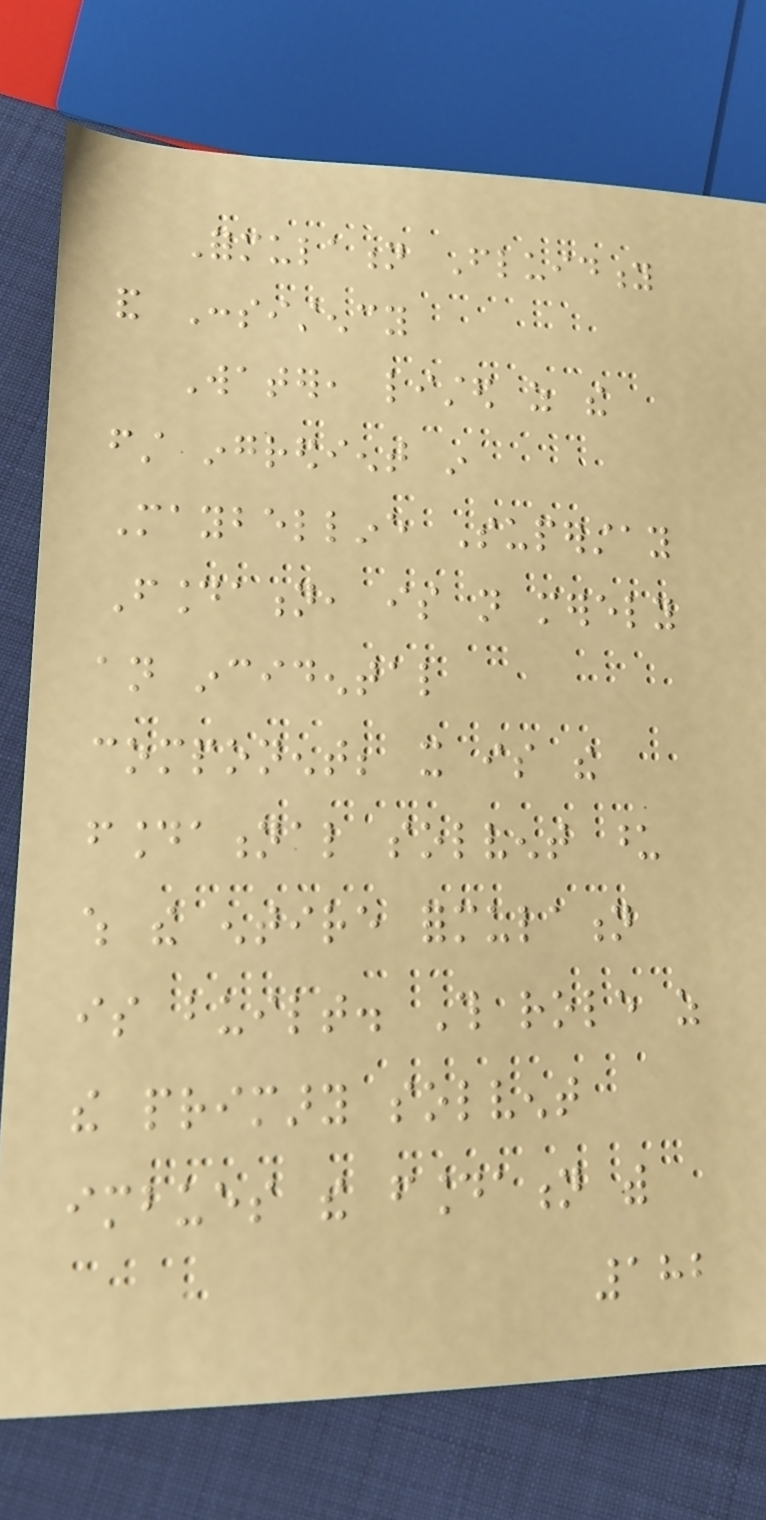Formulation Fluidity
and Consistency
Water, listed as the
first ingredient in
Maybelline Superstay
Foundation, is not merely
an incidental
component; it is the
foundational solvent upon
which the entire formulation
is built. This role as
the primary solvent
imbues the foundation with
182
